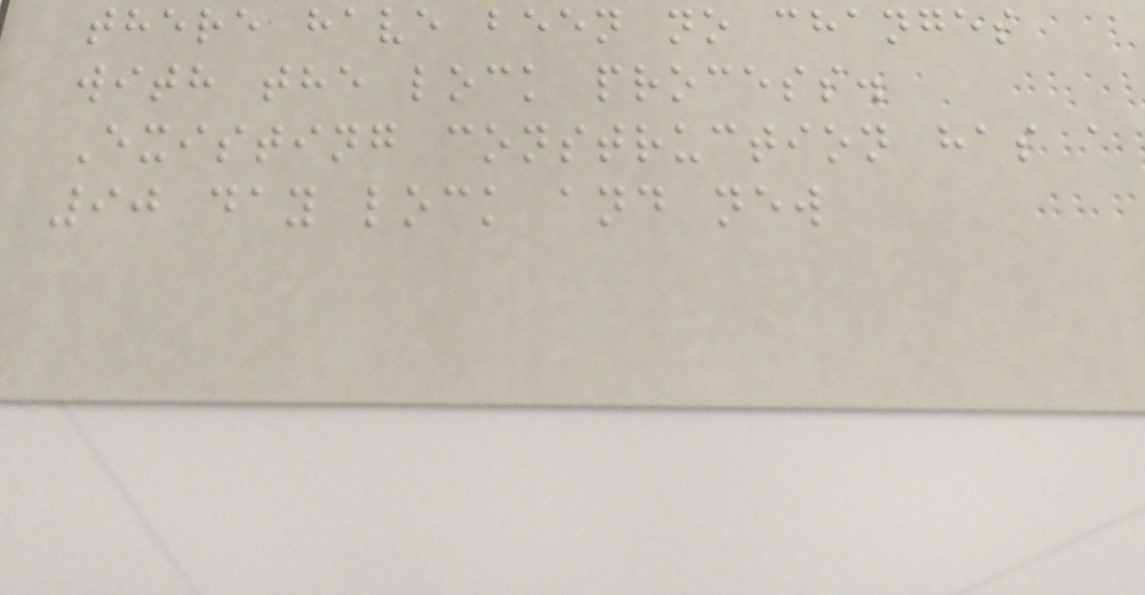there have been no changes
with the lock process.
Existing construction has a
90 day lock and new
